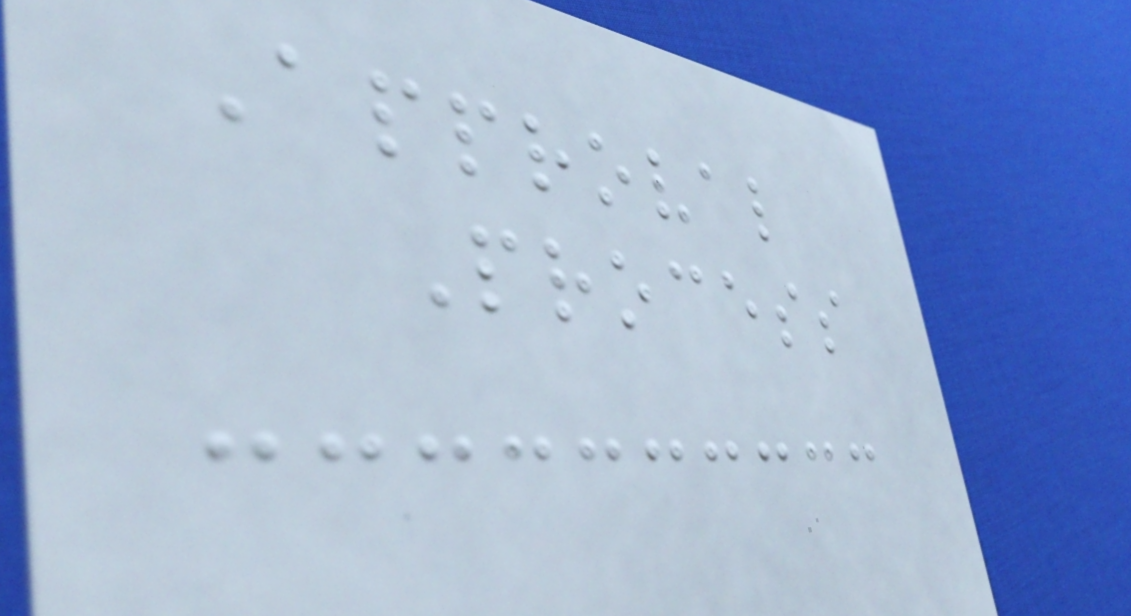Approval
Process
